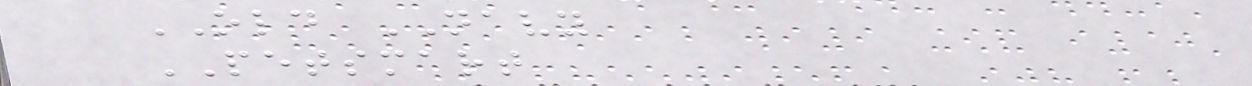OLD NAVY
PETSMART
